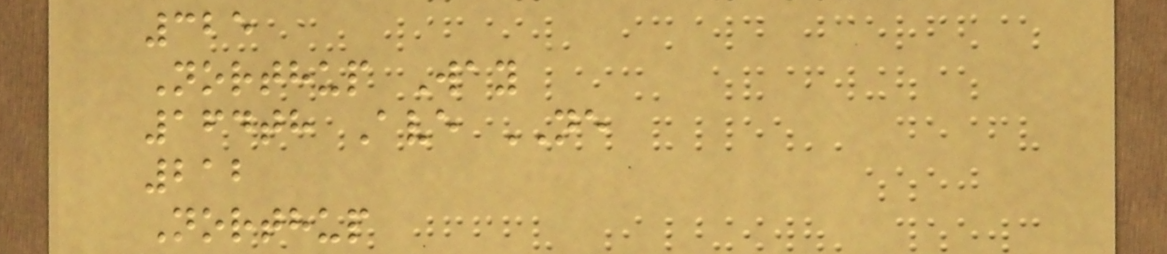325
Northup Way
164th Ave NE
212
Northup
